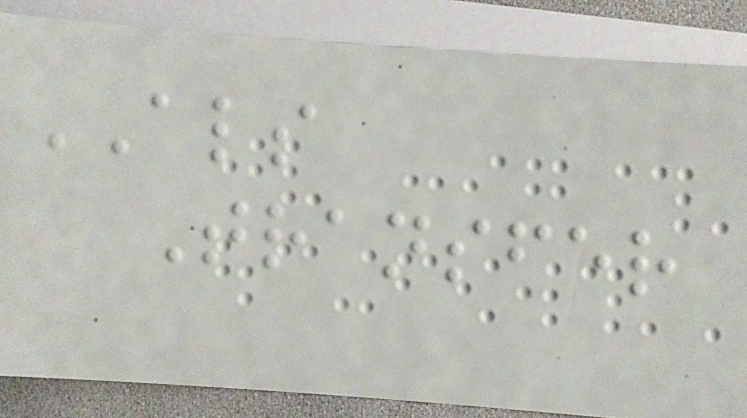ALS
Transfer
